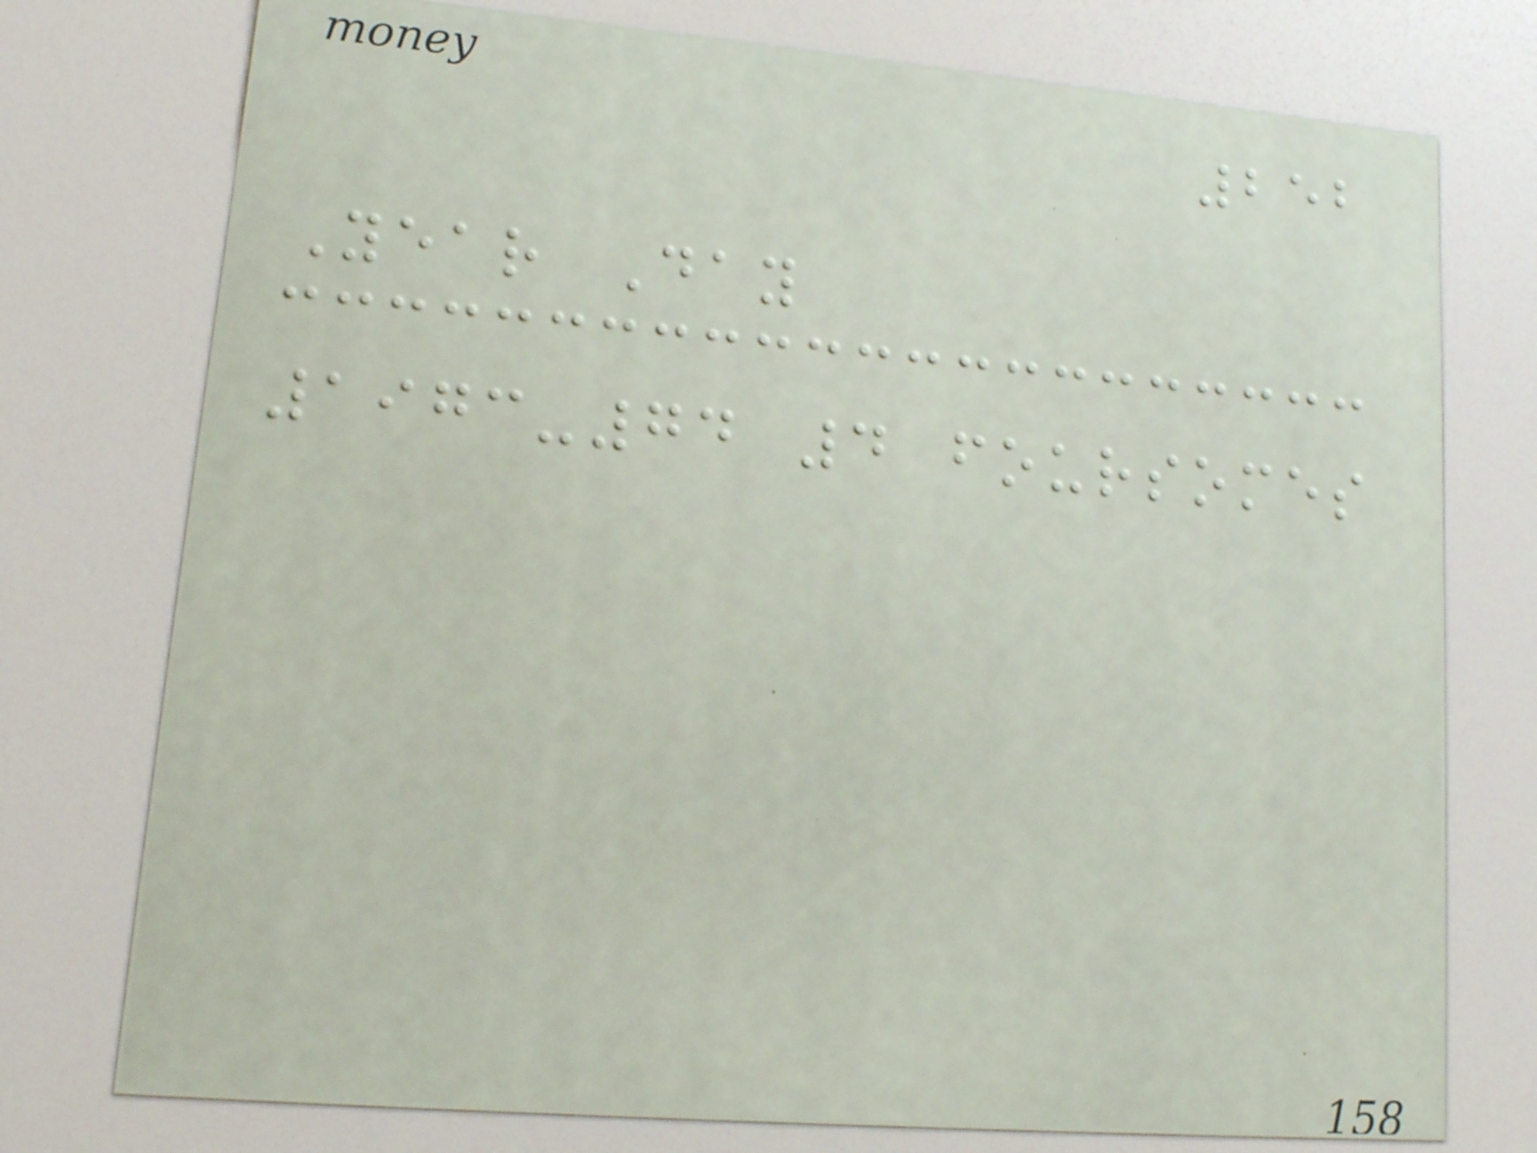252
Year Day
1973-74 4 foursomes
